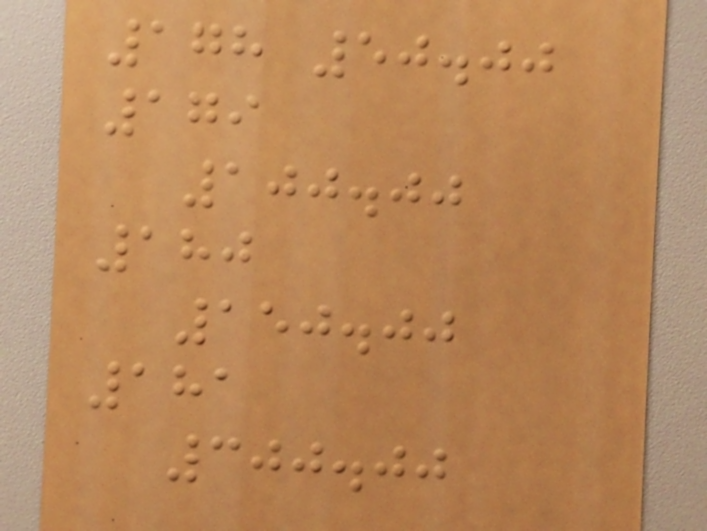178 50.00
179
100.00
180
150.00
181
300.00
